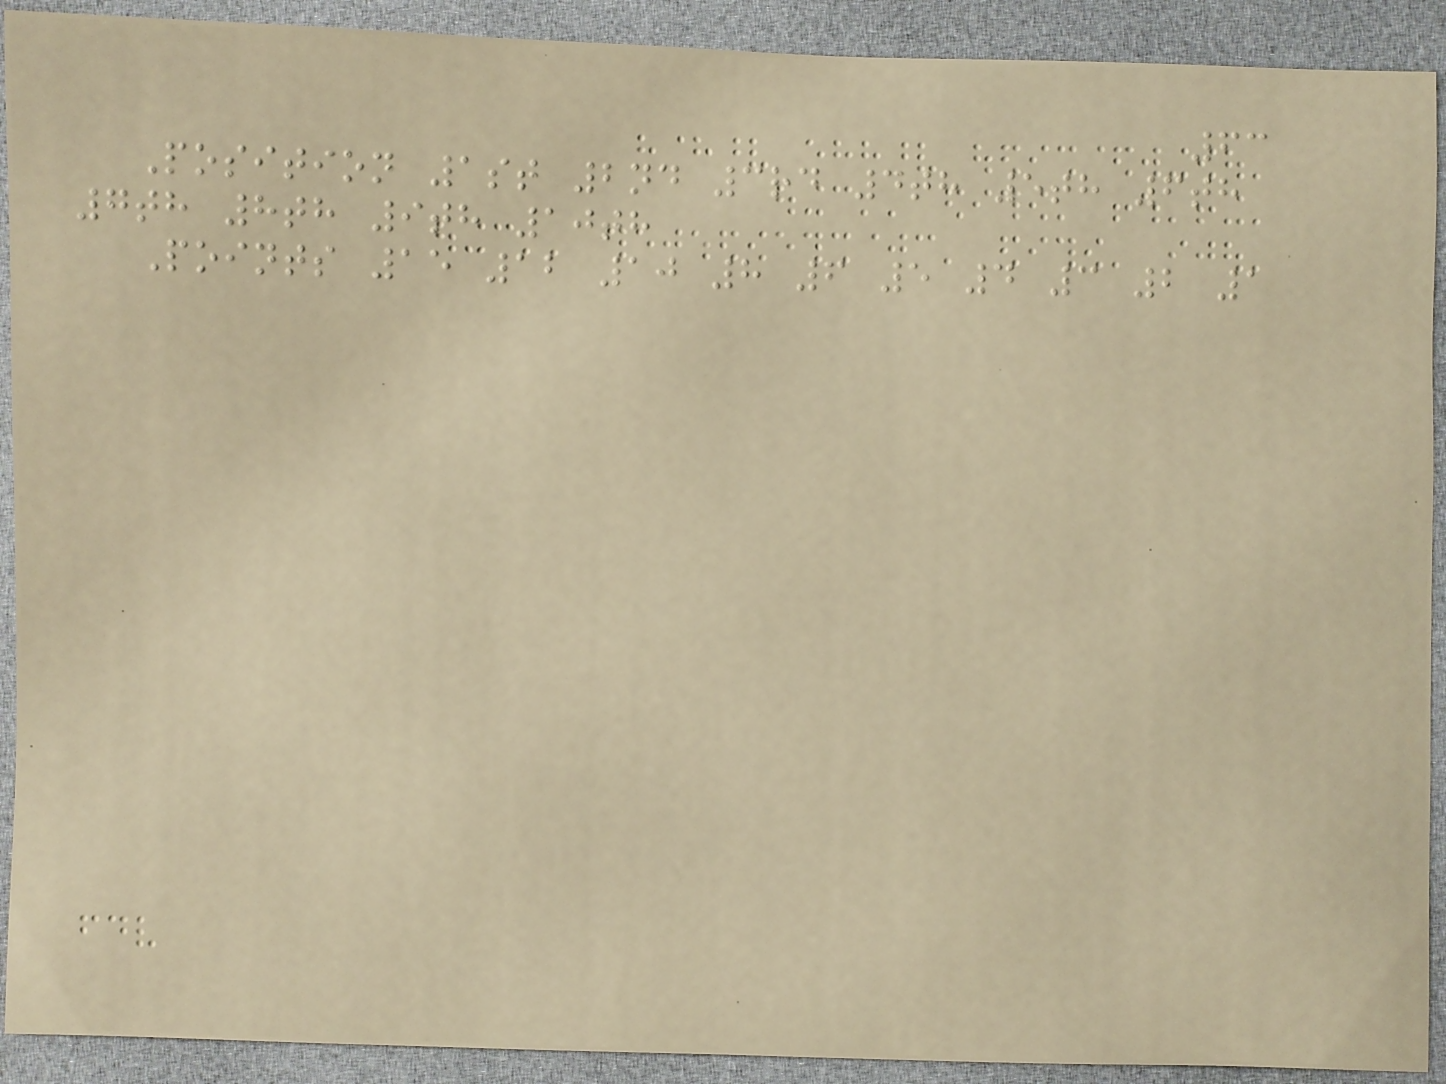63
Position 1st 2nd 3rd 4th 5th 6th
7th 8th 9th 10th
Points 15 12 10 8 6 5 4 3 2 1
